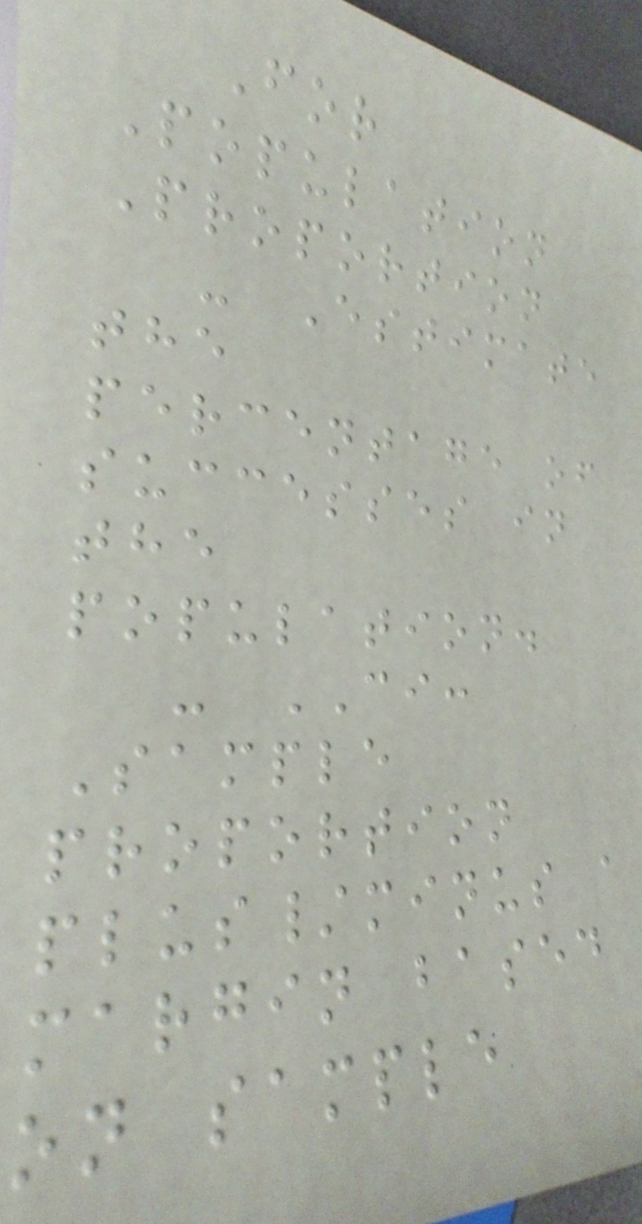For
Population
Proportion
- Estimate
the
percentage of
successes in
the
population.
- CI:
Sample
proportion
plus/minus a
margin based
on sample
